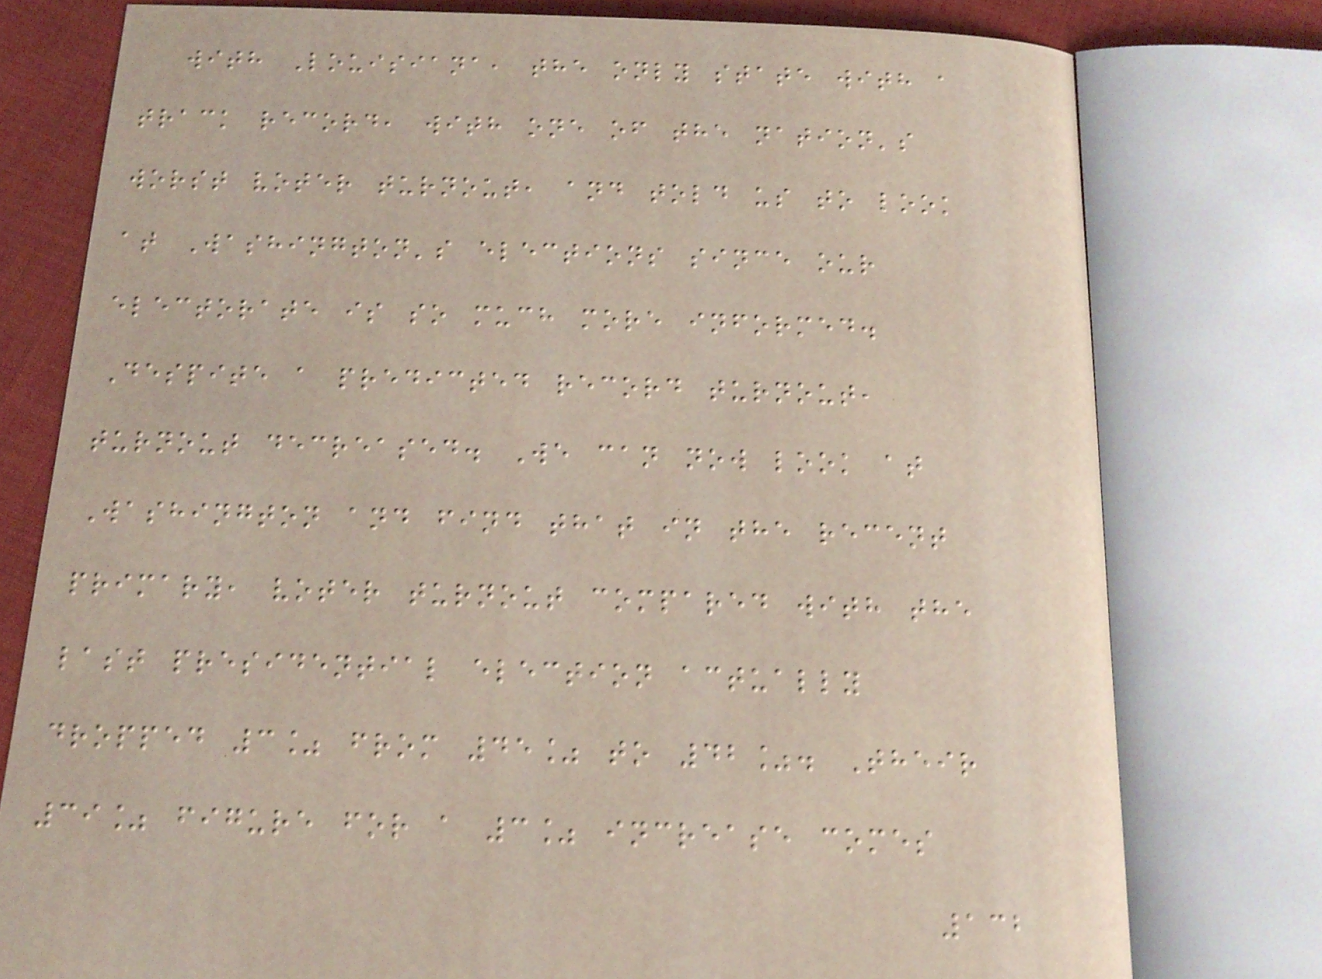with Louisiana, the only state with a
track record, with one of the nation's
worst voter turnout, and told us to look
at Washington's elections since our
electorate is so much more informed.
Despite a predicted record turnout,
turnout decreased. We can now look at
Washington and find that in the recent
primary, voter turnout compared with the
last presidential election actually
dropped 3% from 45% to 42%. Their
39% figure for a 3% increase comes
132
